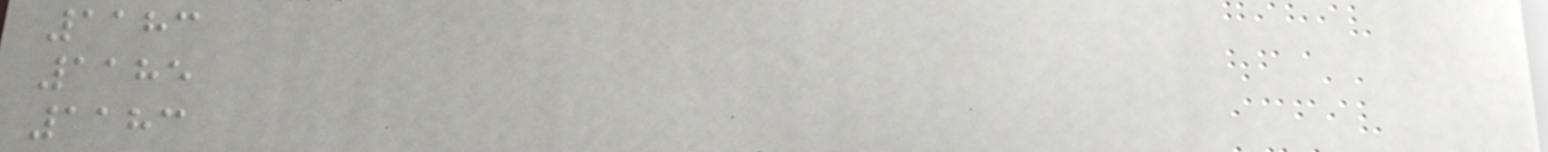1183
1185
1183
